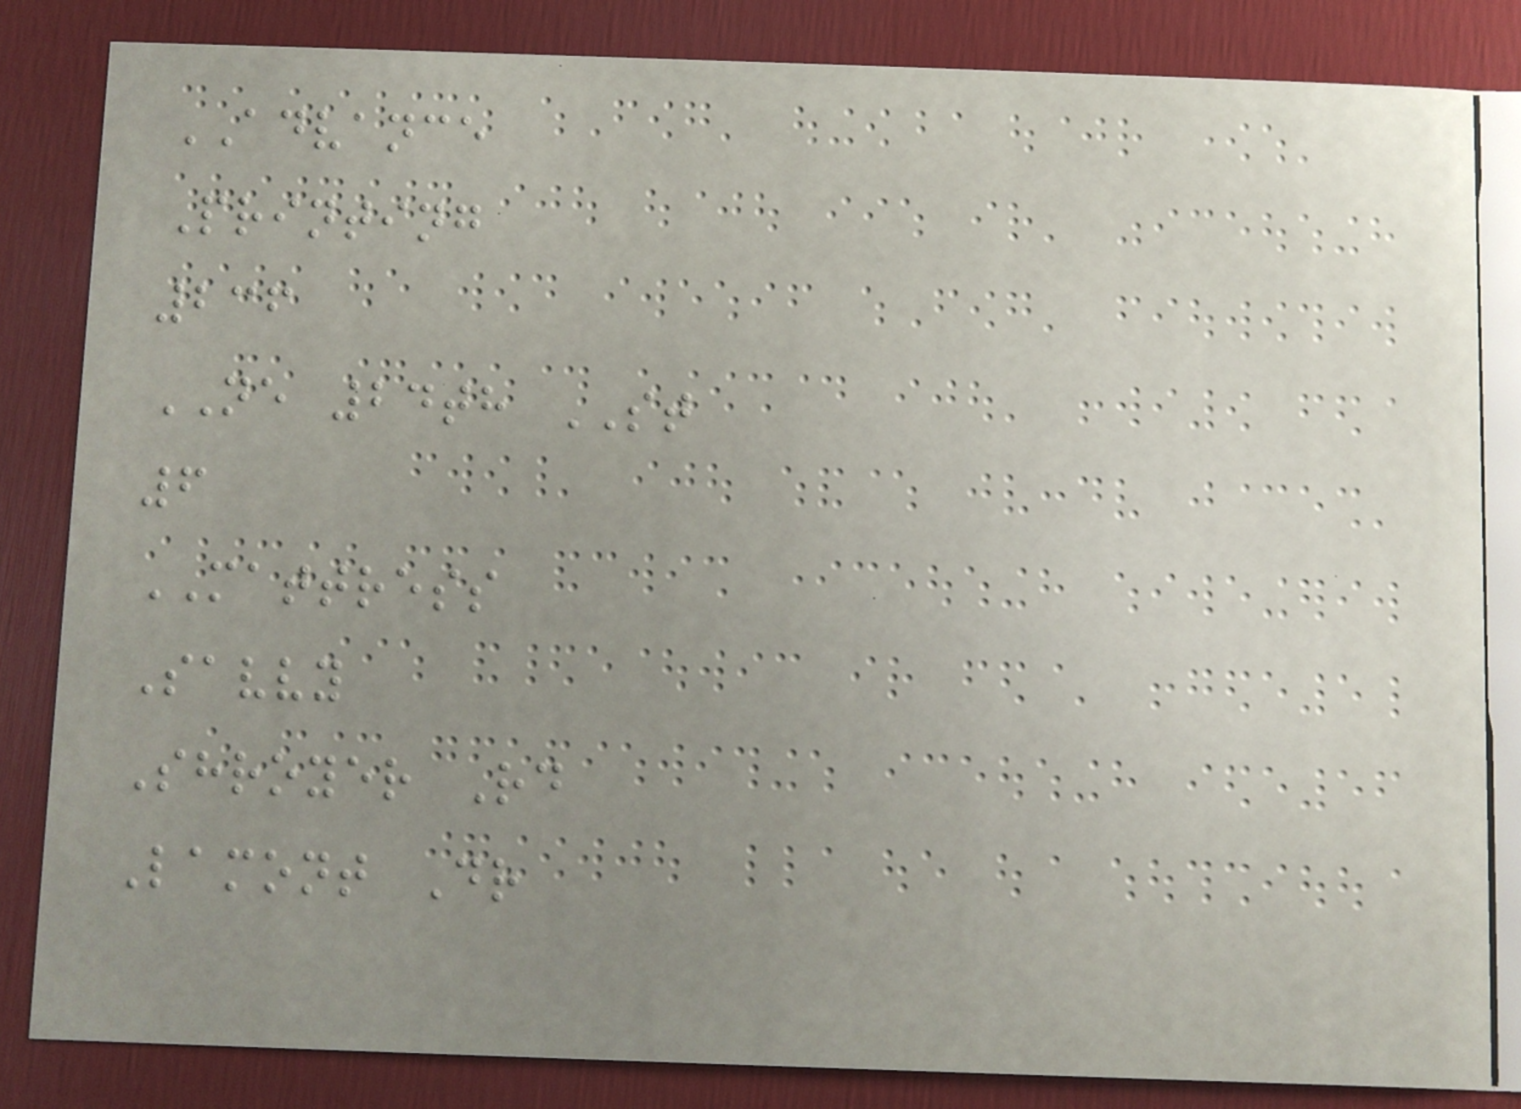ADVANCE
Printing
236
NE 24th ST
6
MATTRESS
Savvy
Shroyer Rd
Lamont Dr
